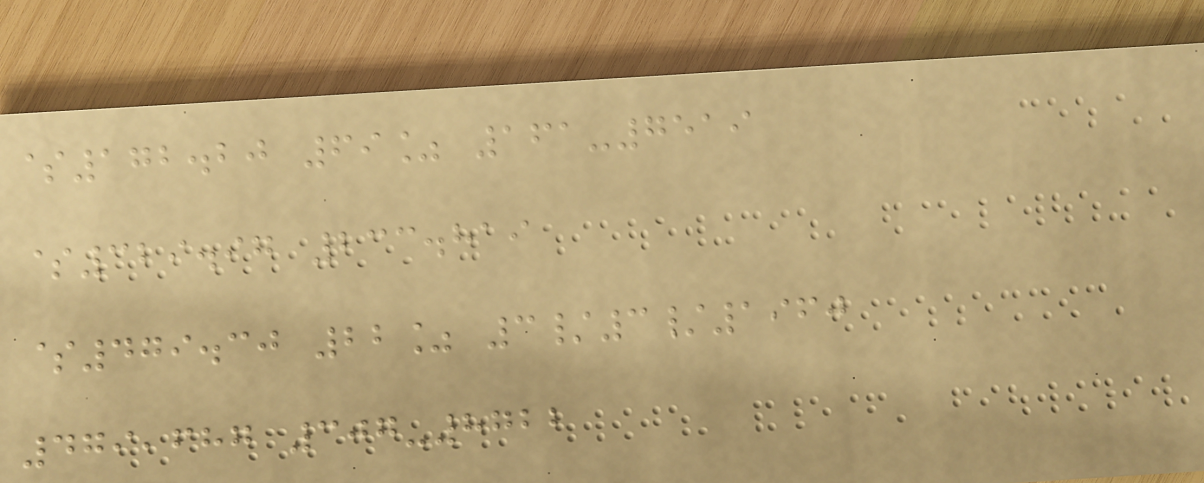$172.20 69% 161-7519
$329.97 233.819
$479.30 22% 3/3/1960
479,687 307-8722
